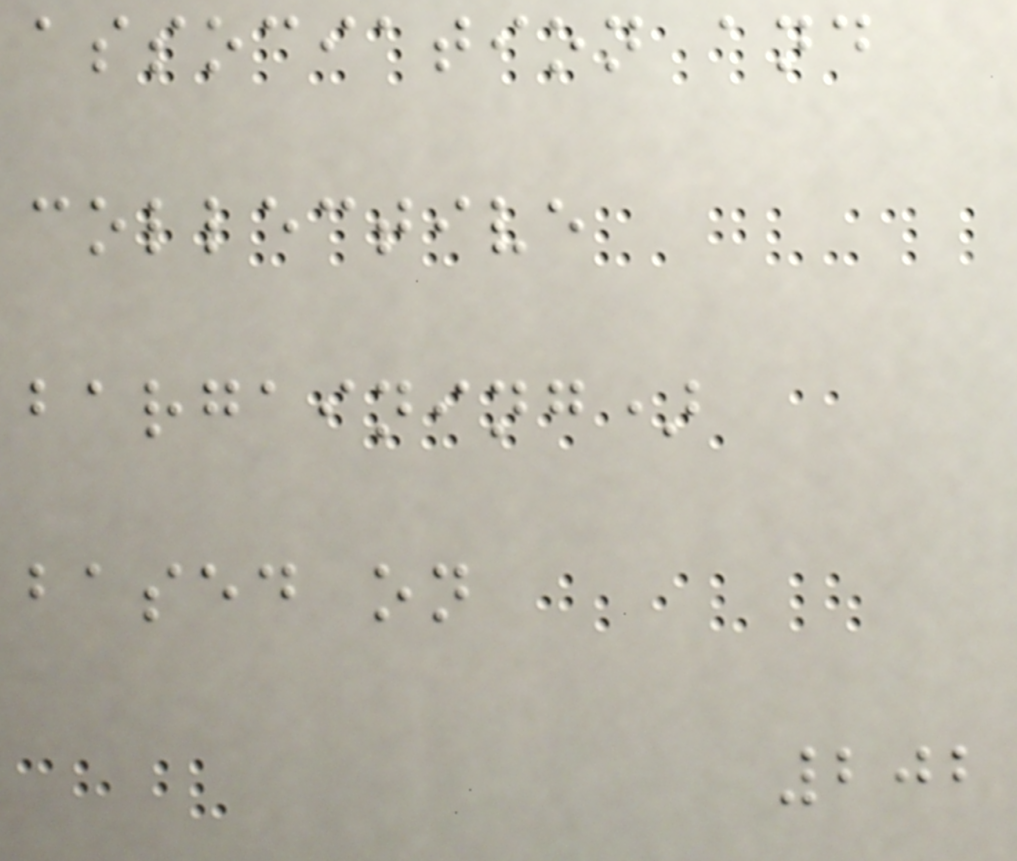association and
collective
bargaining)
based on
202
